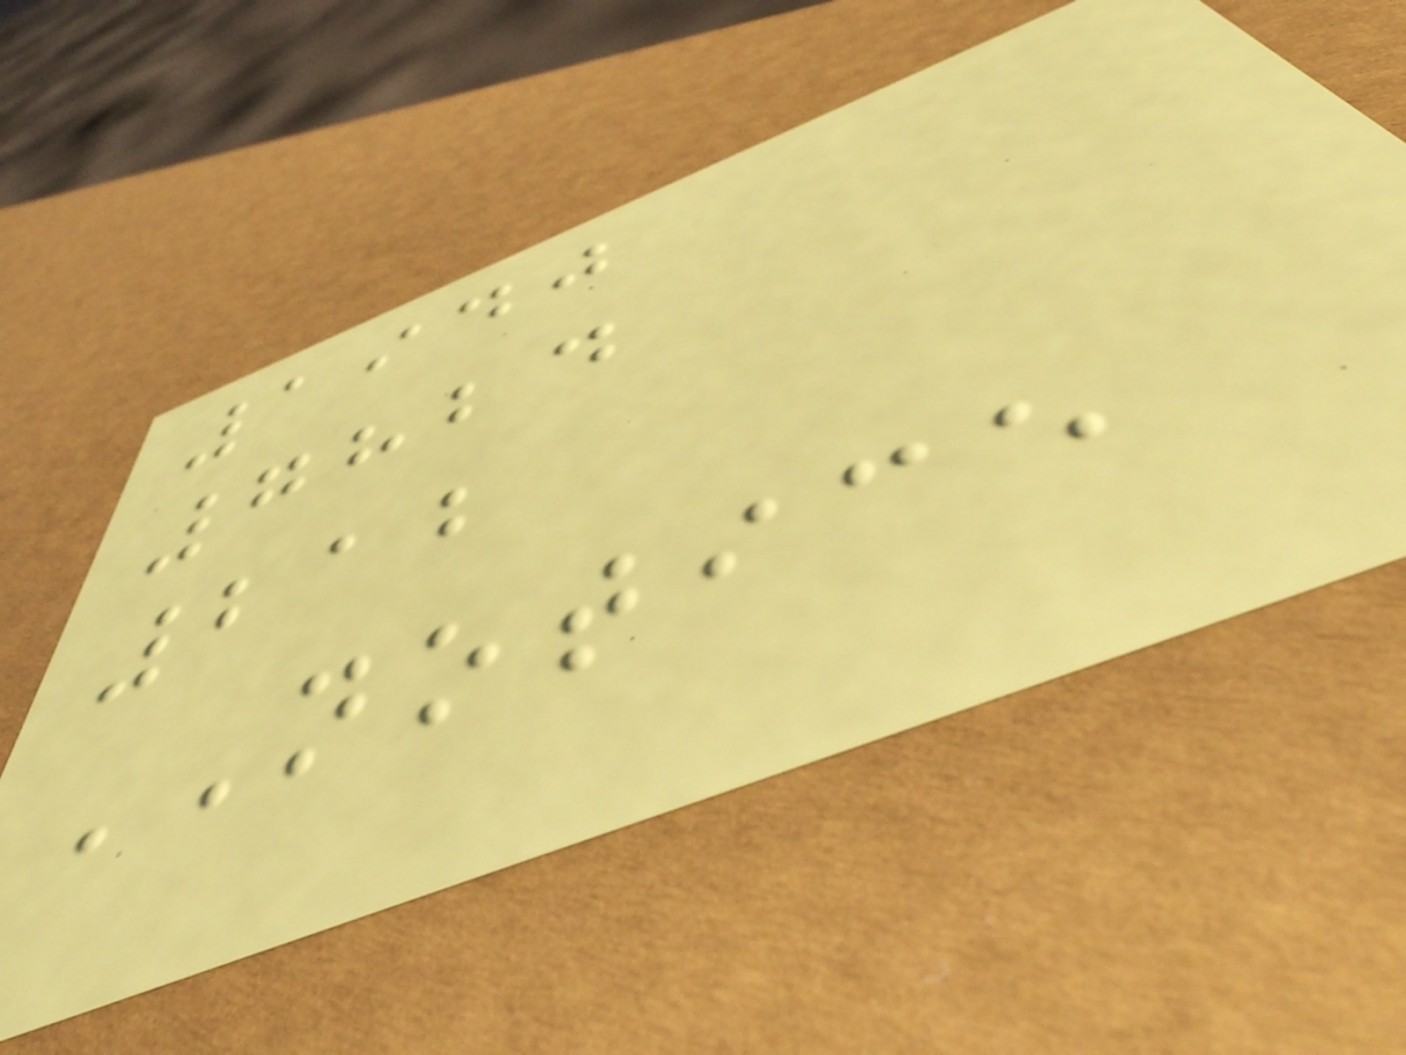1940
7824
212
NOTICE
